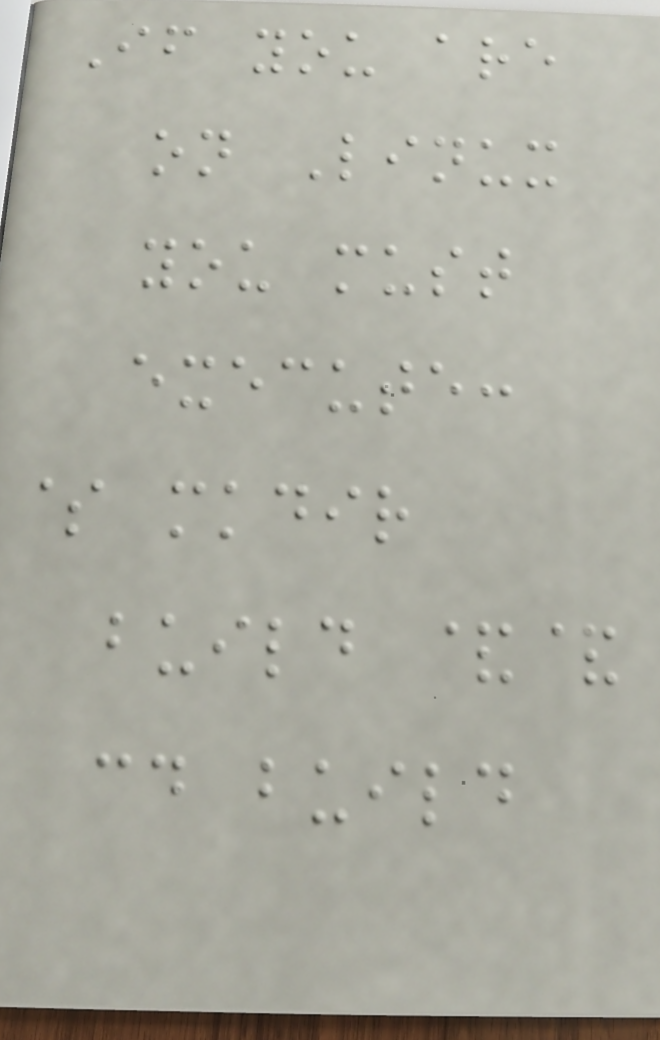If you are
on Linux
you must
execute:
$ mkdir
build &&
cd build
